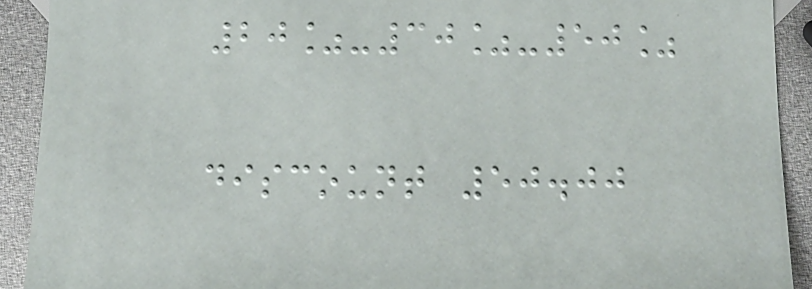20%-30%-50%
discount 50.00
